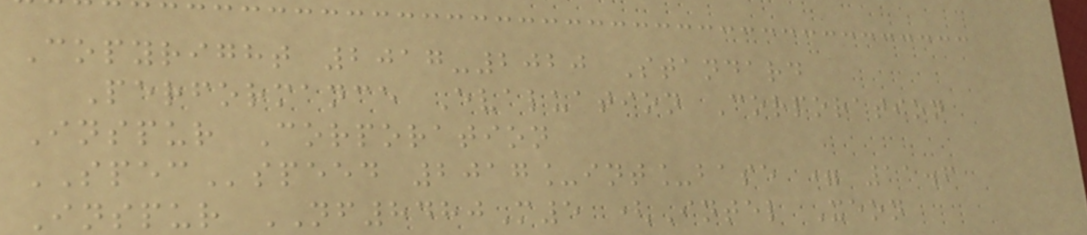Copyright 2017-2020 Standard
Performance Evaluation Corporation
Inspur Corporation
SPECspeed 2017_int_base = 11.6
Inspur NF8480M5 (Intel Xeon
